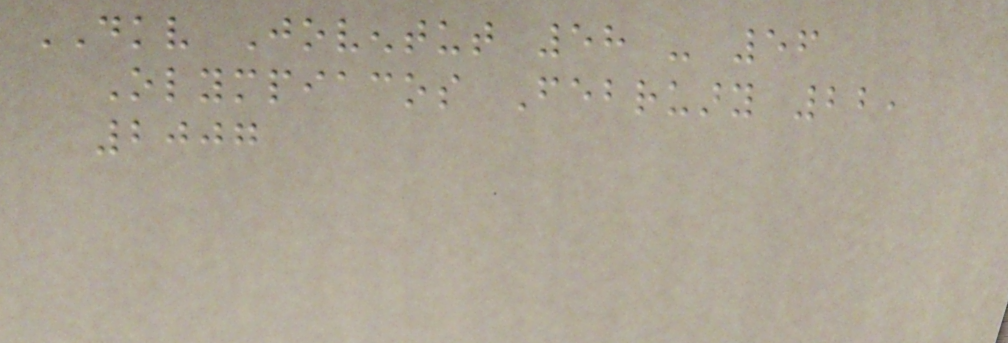DKV Joventut 58 - 56
Olympiacos February 22,
2007
